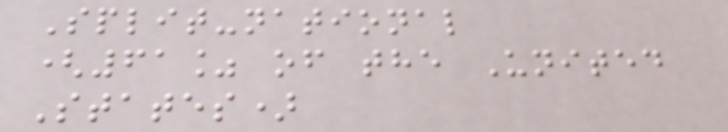Split-national
(61% of the United
States)
